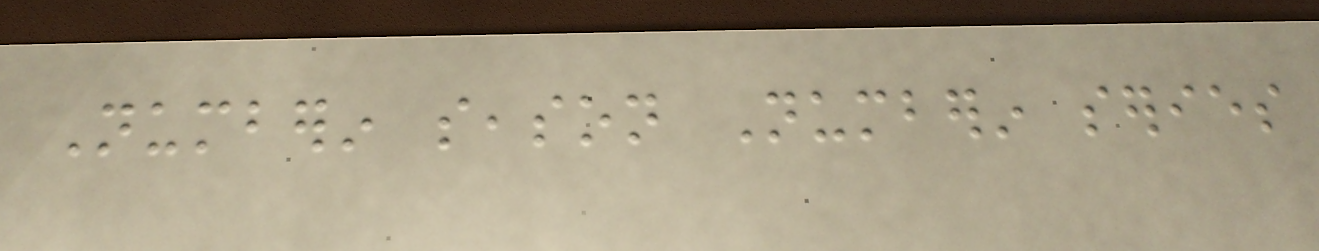Numberin season Numberin series
